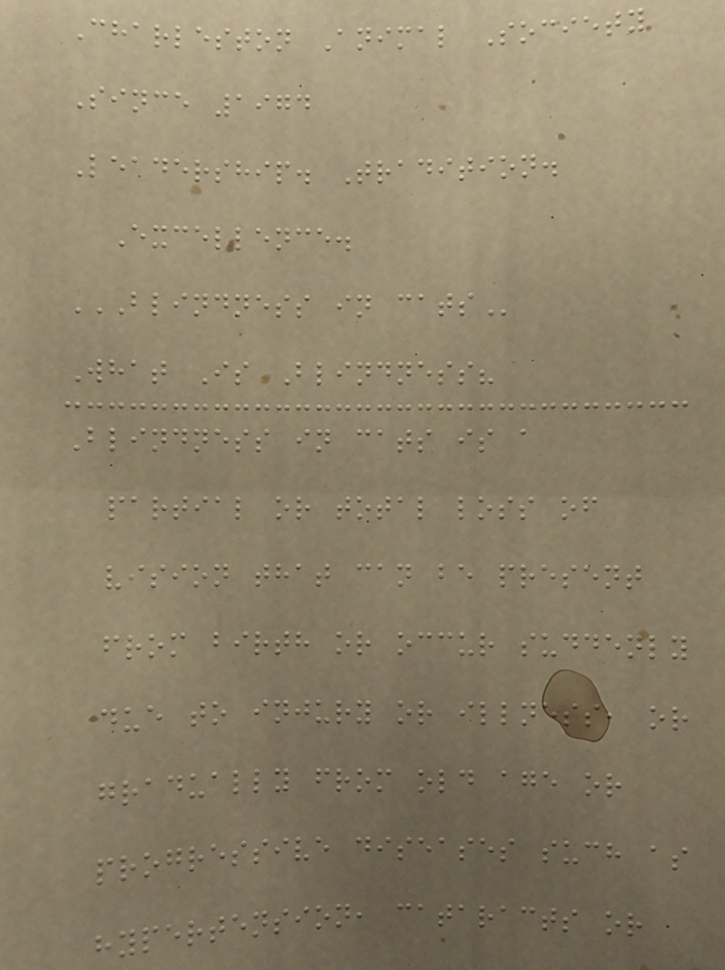Charleston Animal Society
Since 1974
Leadership. Tradition.
Excellence.
BLINDNESS IN CATS
What Is Blindness?
Blindness in cats is a
partial or total loss of
vision that can be present
from birth or occur suddenly
due to injury or illness, or
gradually from old age or
progressive diseases such as
hypertension, cataracts or
